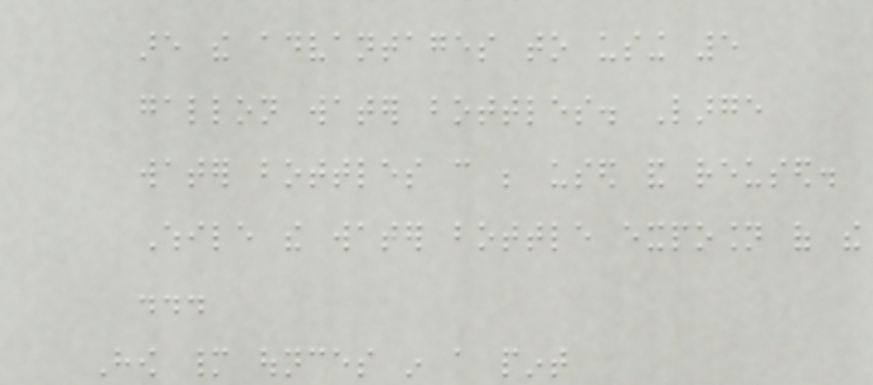are the advantages to using 5
gallon water bottles. Large
water bottles can be used and reused.
While the water bottle exposion of the
...
How many ounces in a pint
